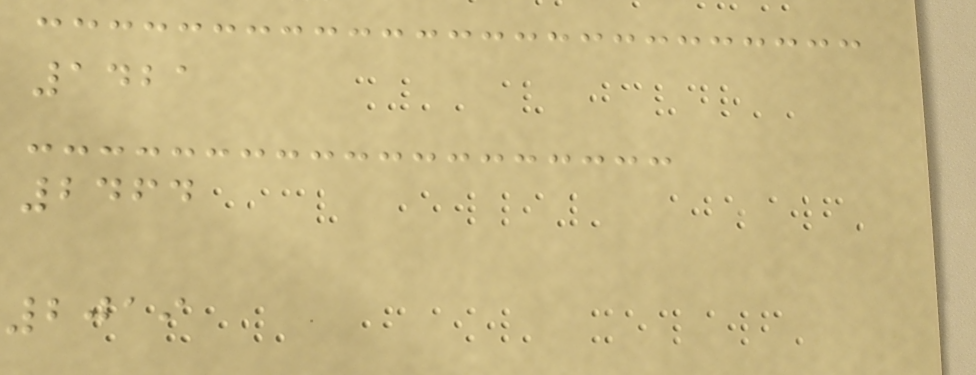1421
2464
2019
